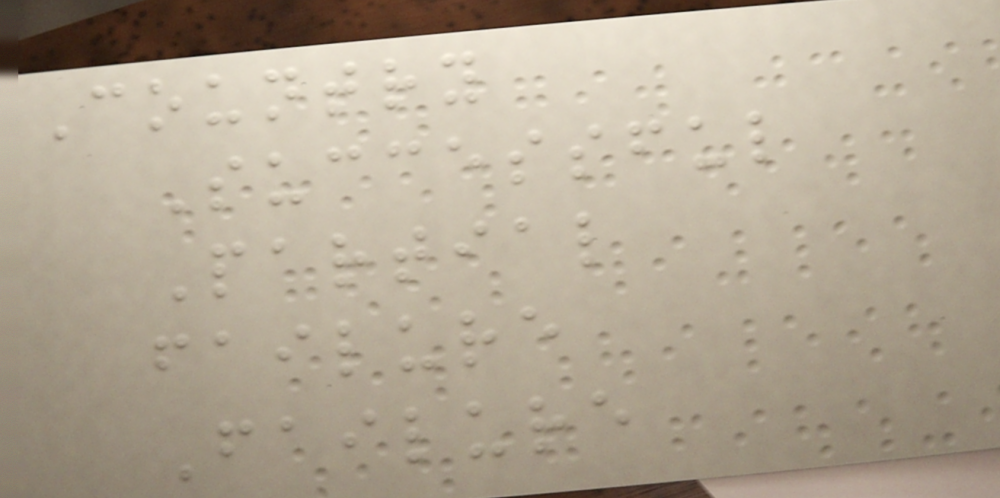Country
Successful
Partial
failure
Failure
